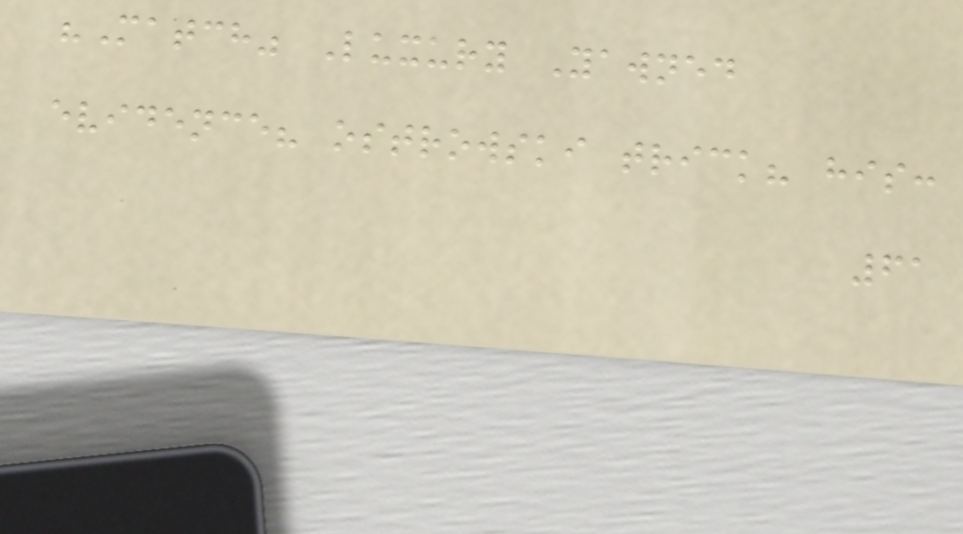"Match" Luxury Yawned
evidence? ostrowski trick? his:
61
